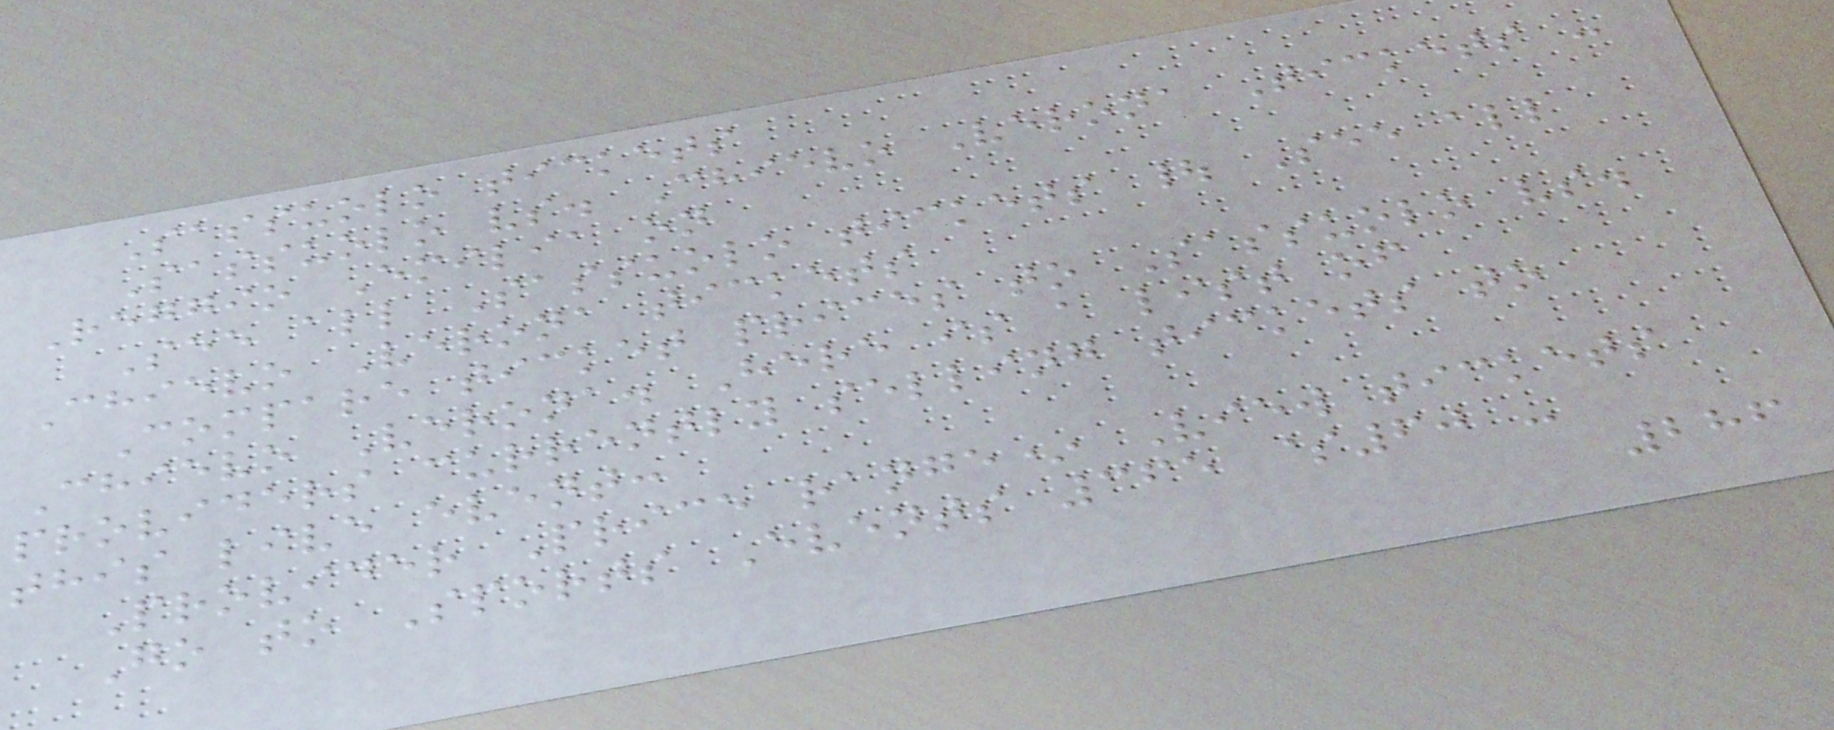Sassuolo tickets
Sassuolo vs. Chievo Verona Tickets -
Reggio Emilia on
See all Sassuolo tickets | See all
Chievo Verona tickets
Compare ticket prices to Sassuolo vs.
Chievo Verona. Here is a list of
providers currently selling tickets to
this live event:
Provider Price range* View tickets
Go to Sports Events 365 $60 -
286
